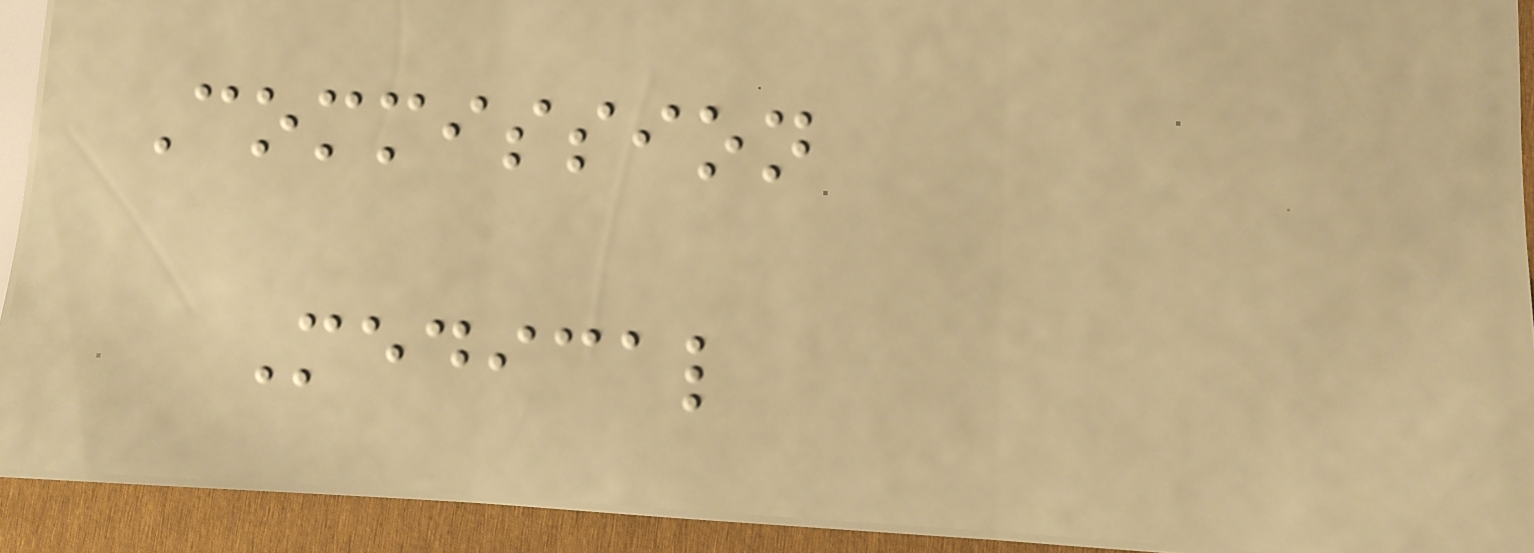Commission
Medical
